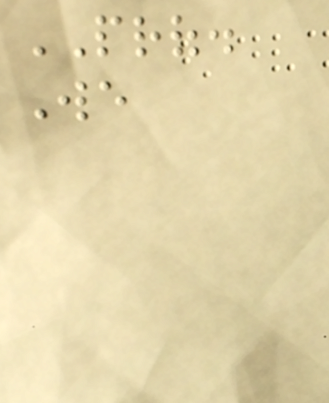PROF.
We
